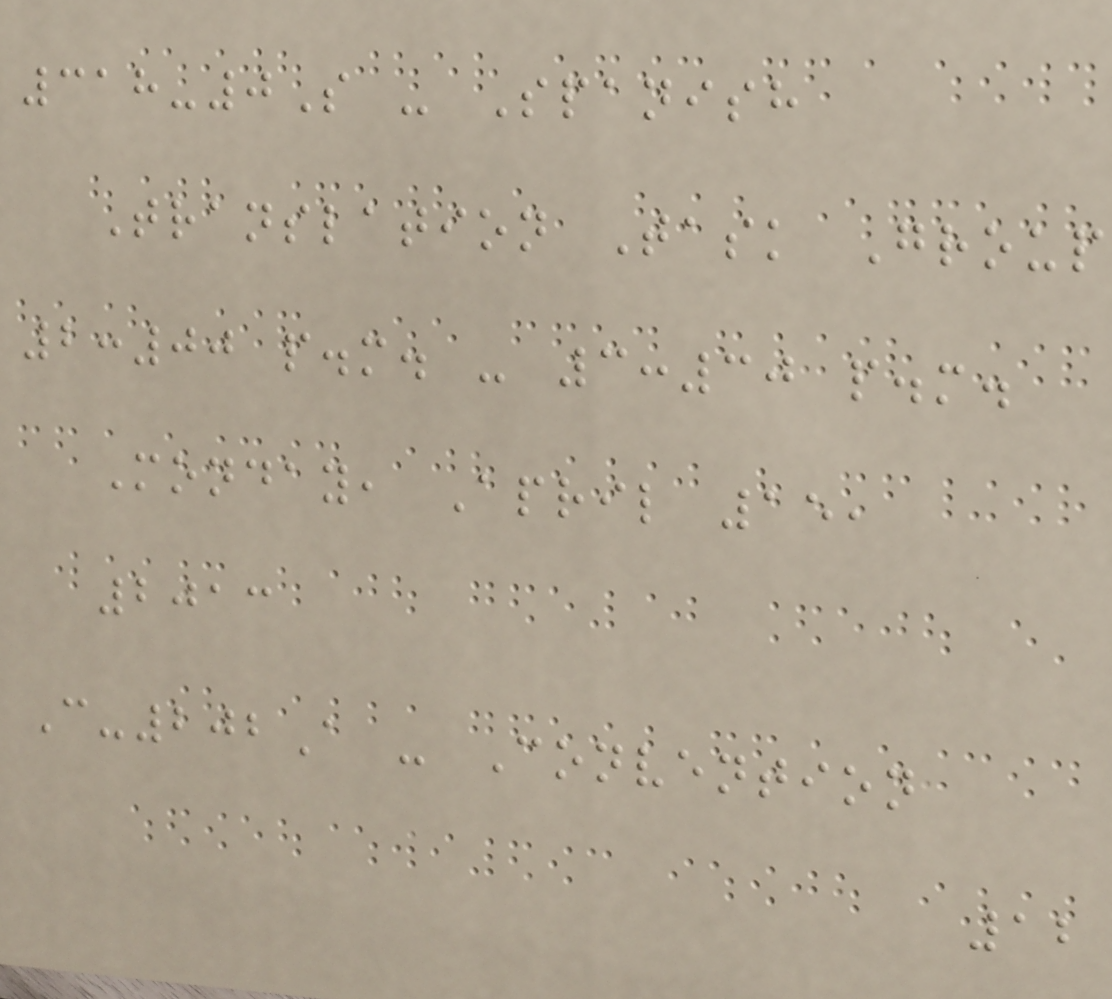318-0S - Spanish
Translation Task Group
2:00 p.m. - 3:30 p.m.
Monday, April 15,
2013
C-202A - Convention
12
